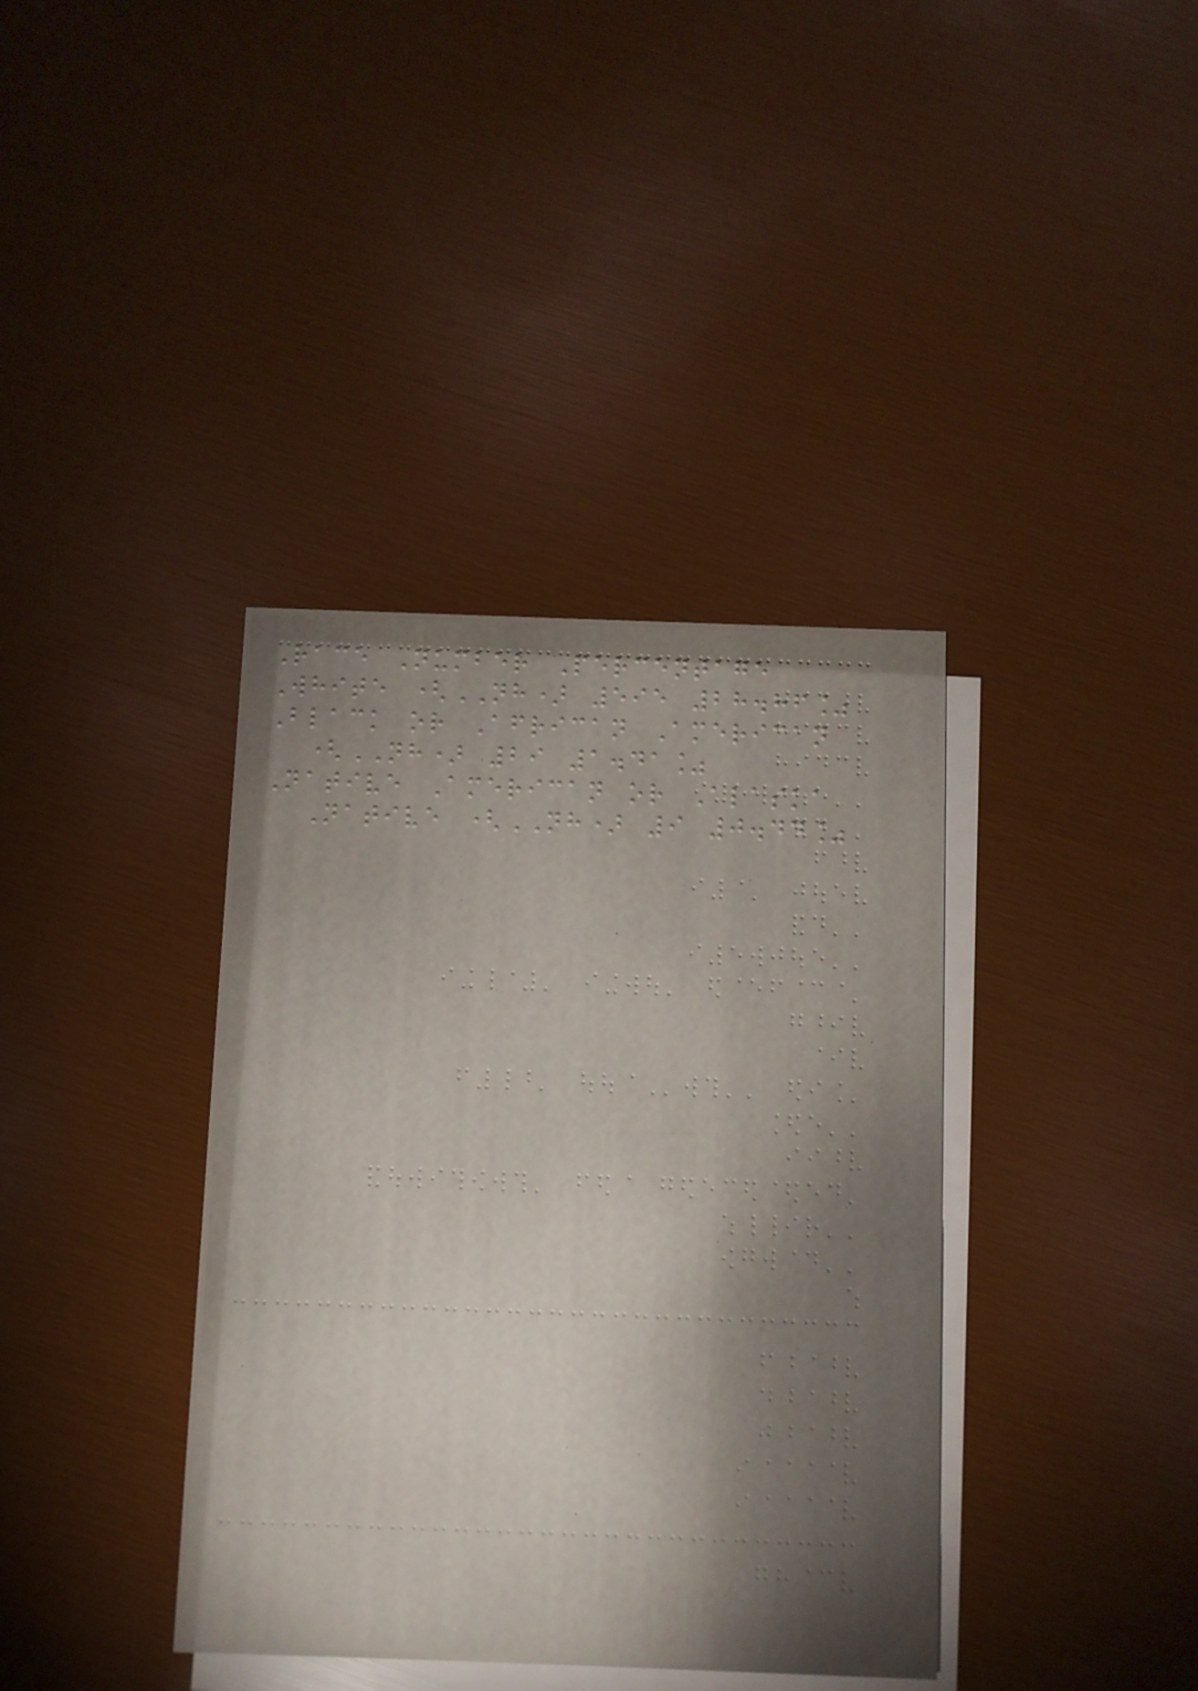Race Number Percentage
White (NH) 595 28.86%
Black or African American
(NH) 29 1.41%
Native American or Alaska
Native (NH) 9 0.44%
